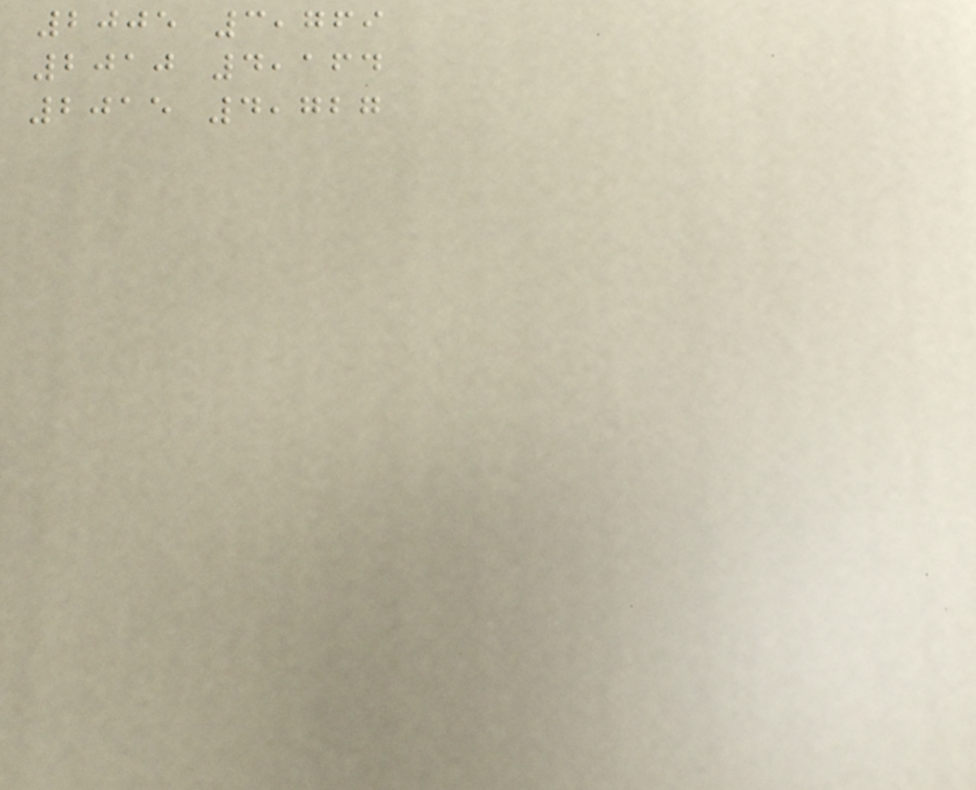2005 3,769
2010 4,164
2015 4,727
